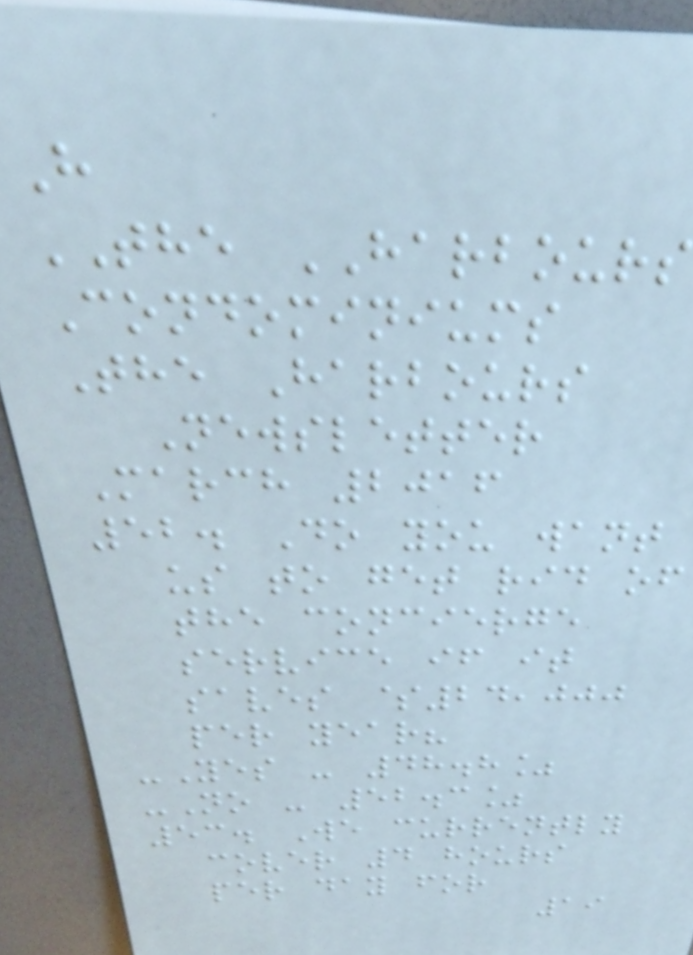H
THE HARBOURS
Condominiums
The Harbours
Newsletter
March 2016
52. Do you want
us to get rid of
the concierge
service if it
saves $24,000
per year?
-Yes - 48.8%
-No - 52.3%
53. We currently
cover 4 hours
per day for
19
